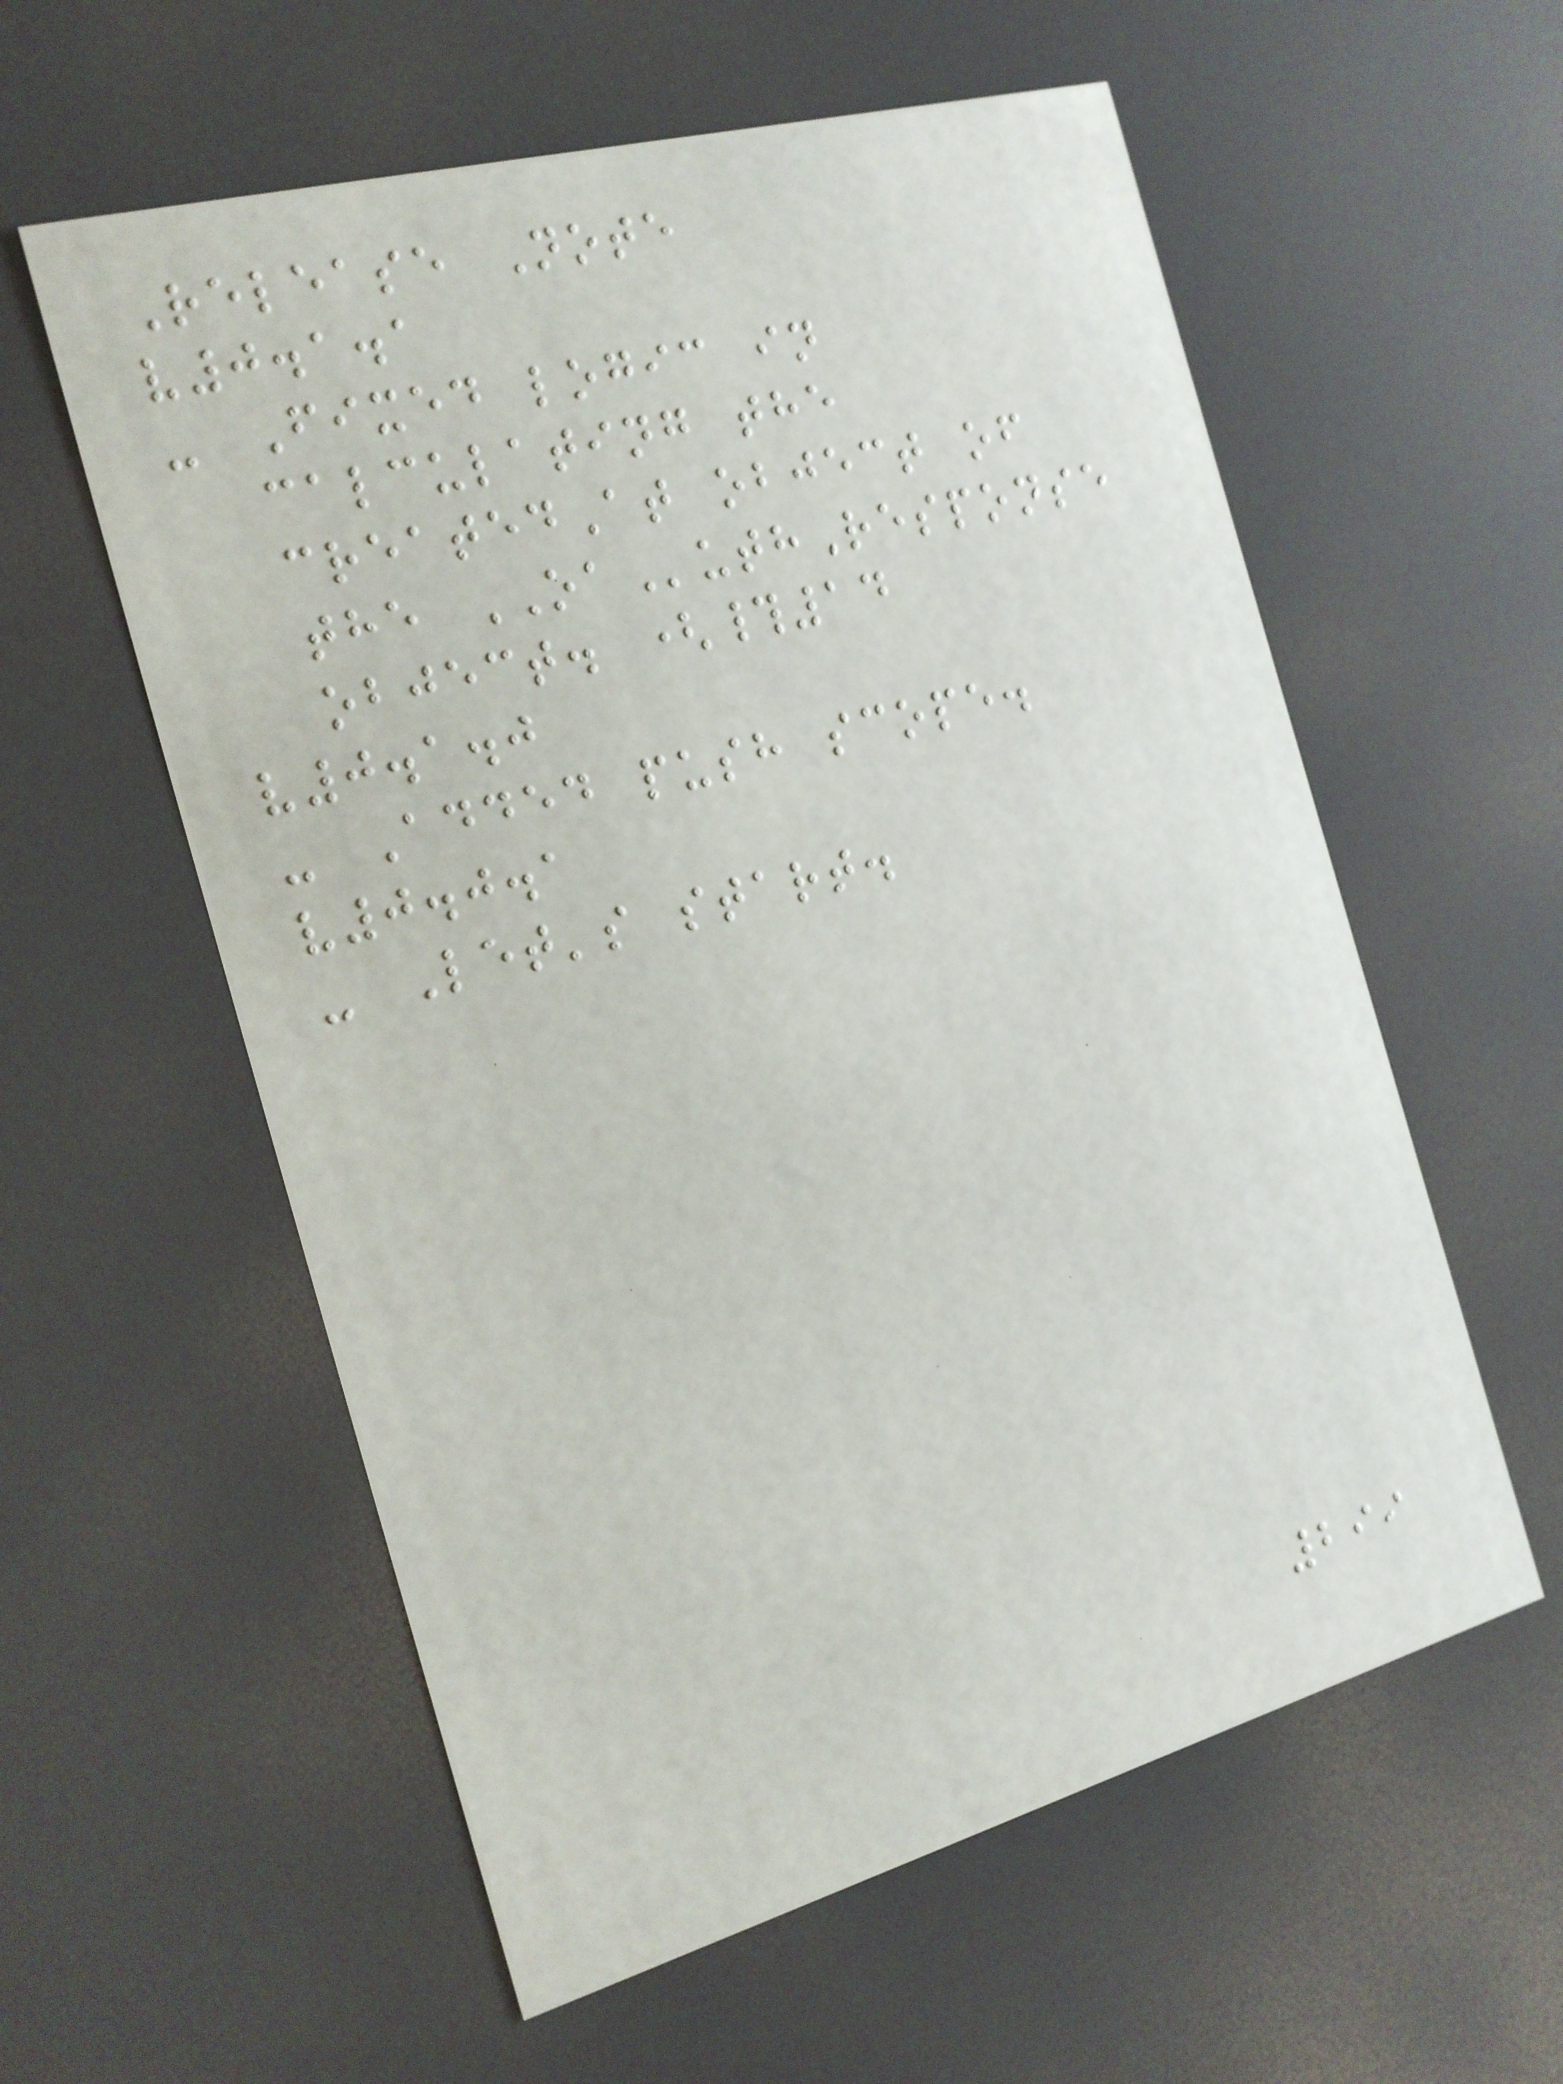Release Note
v0.1.1
- Fixed logic in
calculating the
createdAt object of
the OAuthResponse
object. (#14
v0.1.0
- Added push scope.
v0.0.1
- Let's start.
299
